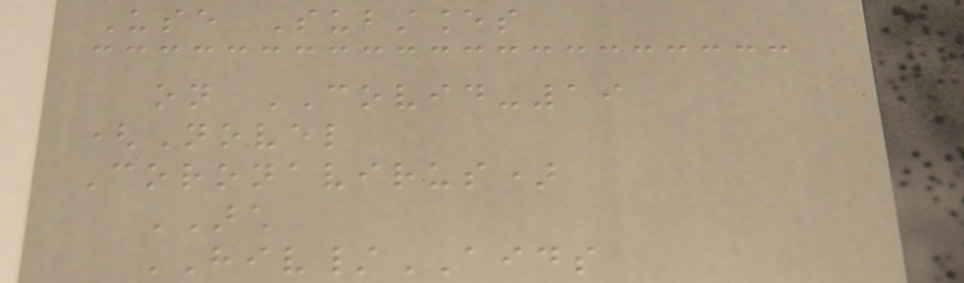Use Substances
on COVID-19
(Novel
Coronavirus)
ARCH
HIV/AIDS
